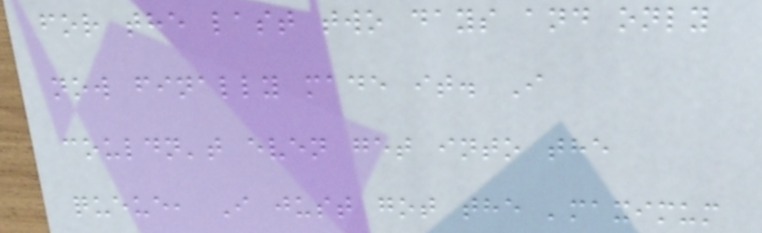for the last two days and only
now finally made it. I
couldn't even get into the
queue, I just got the 'maximum
